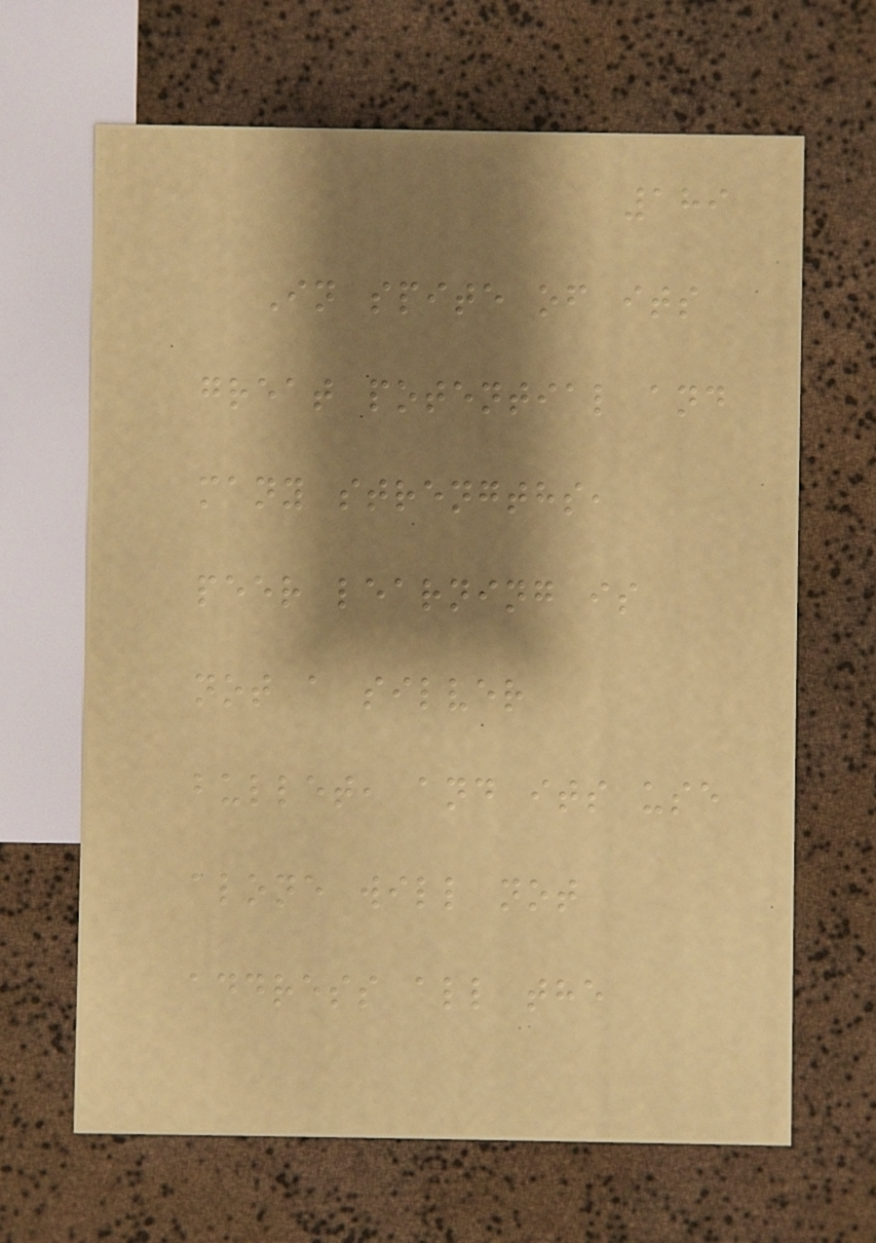189
In spite of its
great potential and
many strengths,
peer learning is
not a silver
bullet, and its use
alone will not
address all the
